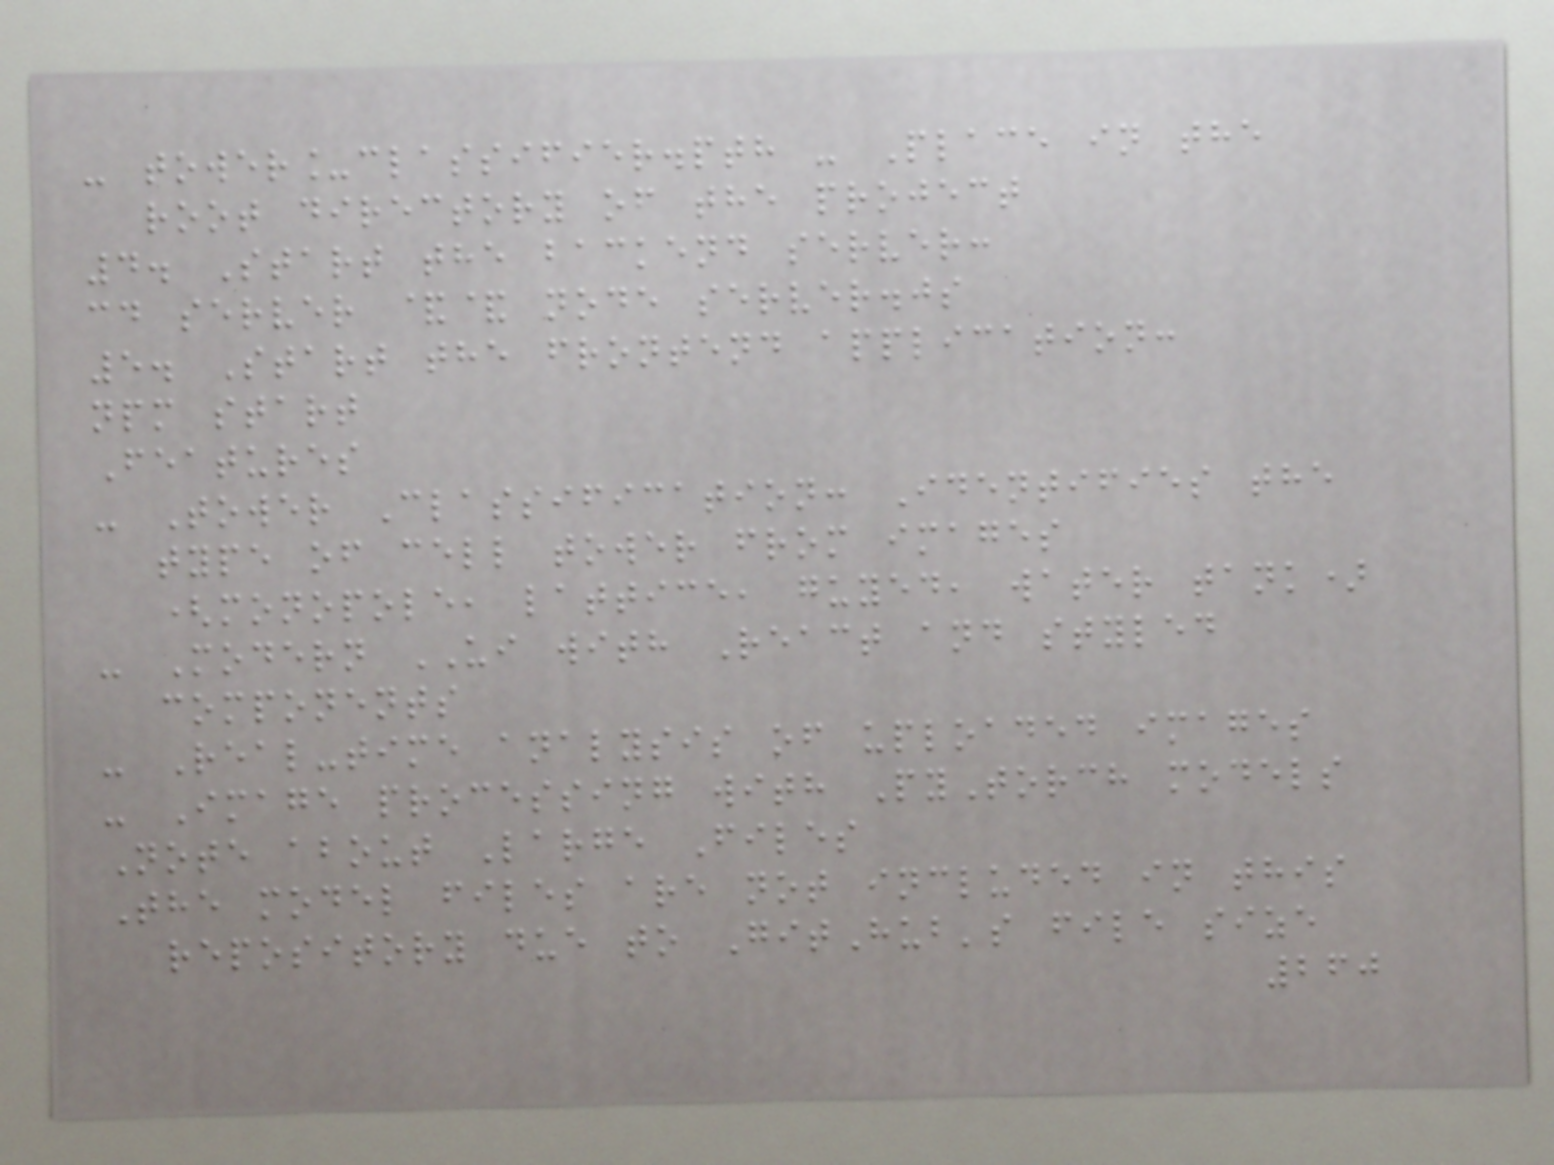- tower_classifier.pth - Place in the
root directory of the project
4. Start the backend server:
cd server && node server.js
5. Start the frontend application:
npm start
Features
- Tower Classification: Identifies the
type of cell tower from images
(monopole, lattice, guyed, water tank)
- Modern UI with React and styled
components
- Real-time analysis of uploaded images
- Image processing with PyTorch models
Note about Large Files
The model files are not included in this
repository due to GitHub's file size
260
